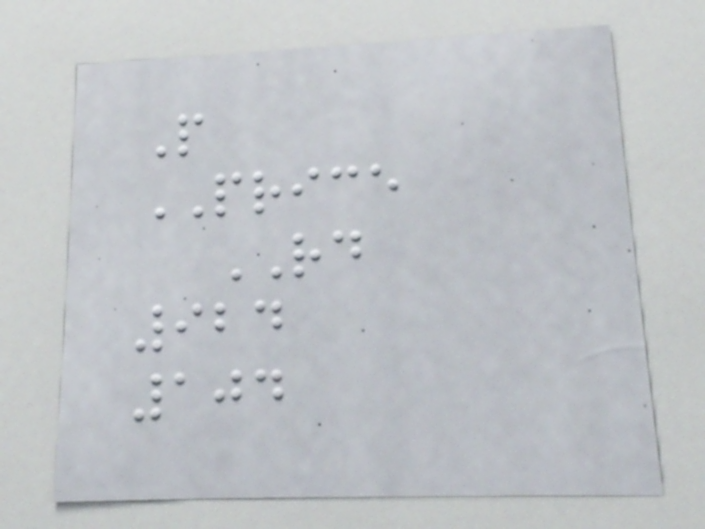P
PRICE
RD
924
104
